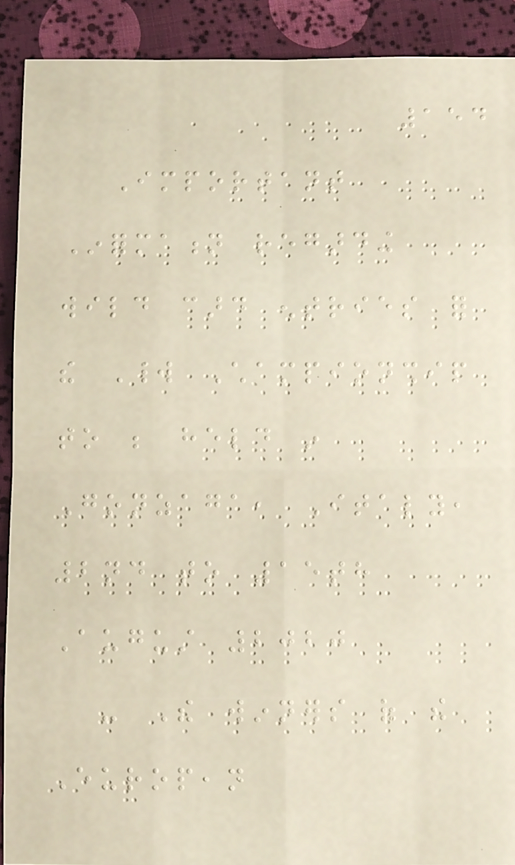154
Important
Information regarding
wild card entries for
the World Championship
to be held in
Gonzaga, Italy,
2nd to 15th
August 2020
- The winners of the
European
